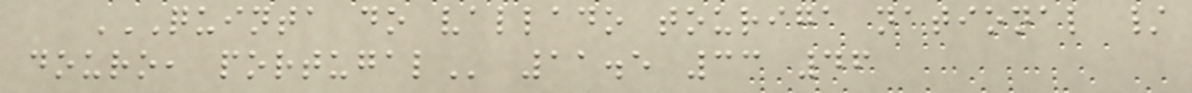QUINTA DO VALLADO TOURIGA NATIONAL /
DOURO, PORTUGAL 11.5 33 46
